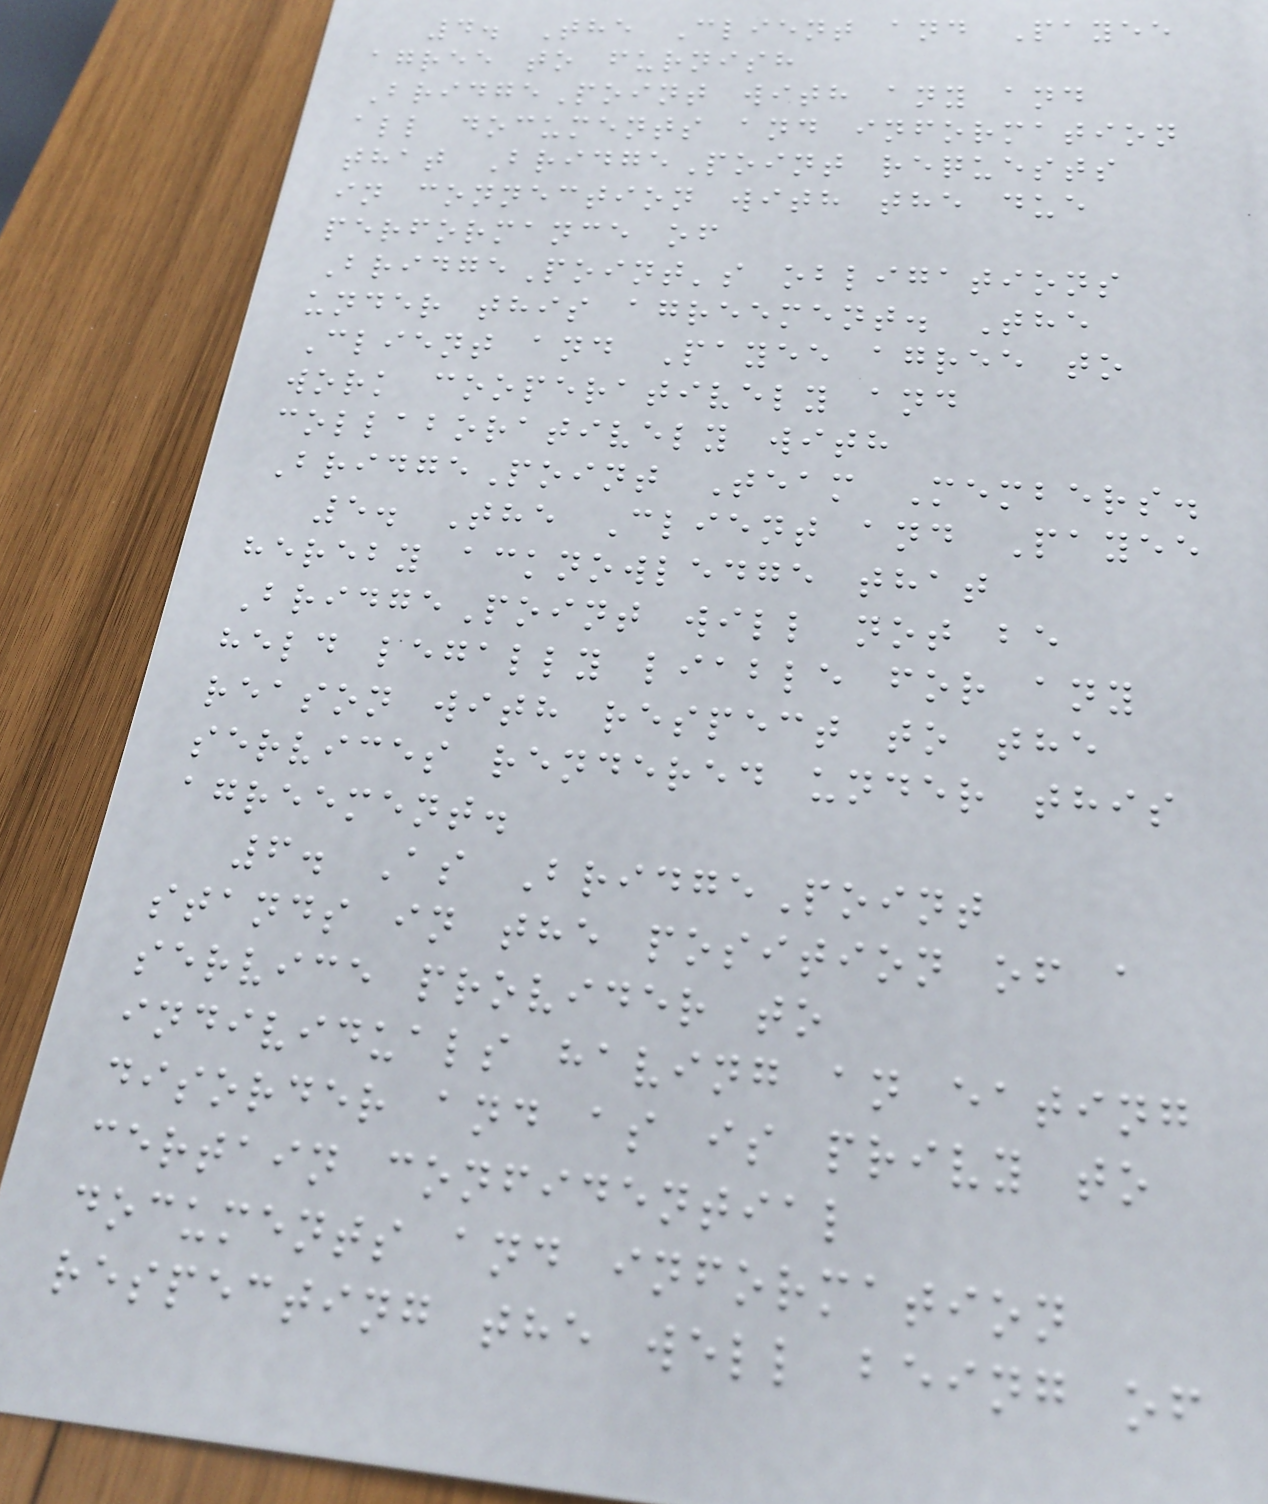4. The Client and Payee
agree to furnish
BridgePoint with any and
all documents and information
that BridgePoint requests
in connection with the due
performance of
BridgePoint's obligations
under this agreement. The
Client and Payee agree to
work cooperatively and
collaboratively with
BridgePoint Team Members.
5. The Client and Payee
hereby acknowledge that
BridgePoint will not be
held legally liable for any
reason with respect to the
services rendered under this
agreement.
6. As BridgePoint
stands in the position of a
service provider to
individuals having an eating
disorder and as is privy to
certain confidential
documents and information
respecting the well being of
